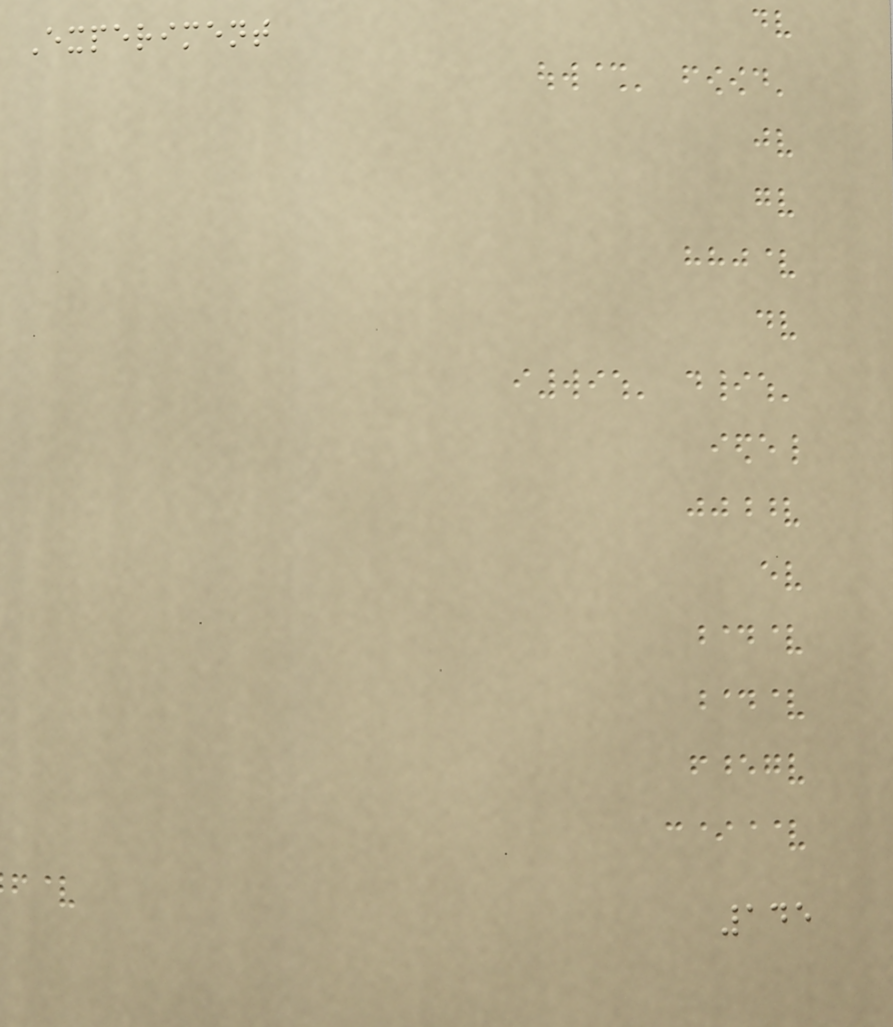Experiment
145
